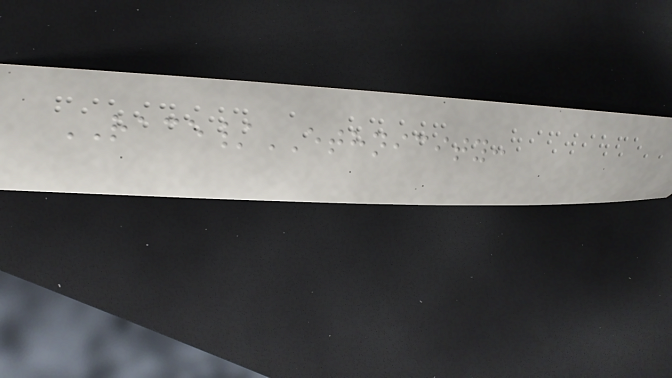RACE/ETHNICITY:
